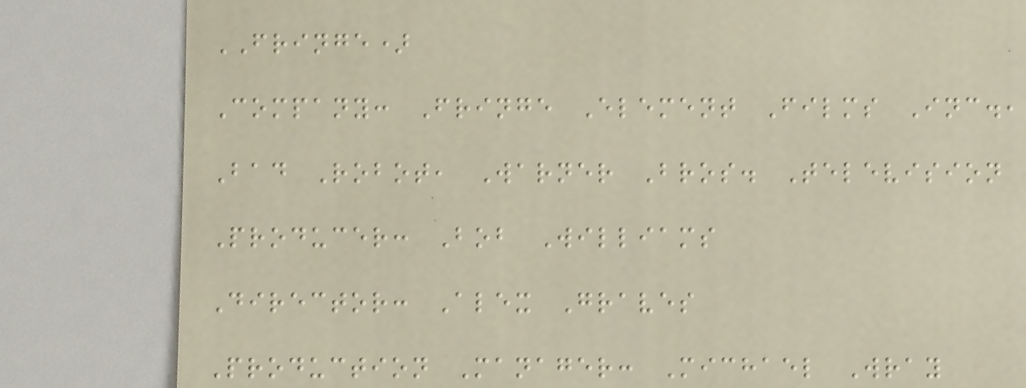FRINGE)
Company: Fringe Element Films Inc.,
Bad Robot, Warner Bros. Television
Producer: Bob Williams
Director: Alex Graves
Production Manager: Michael Wray
